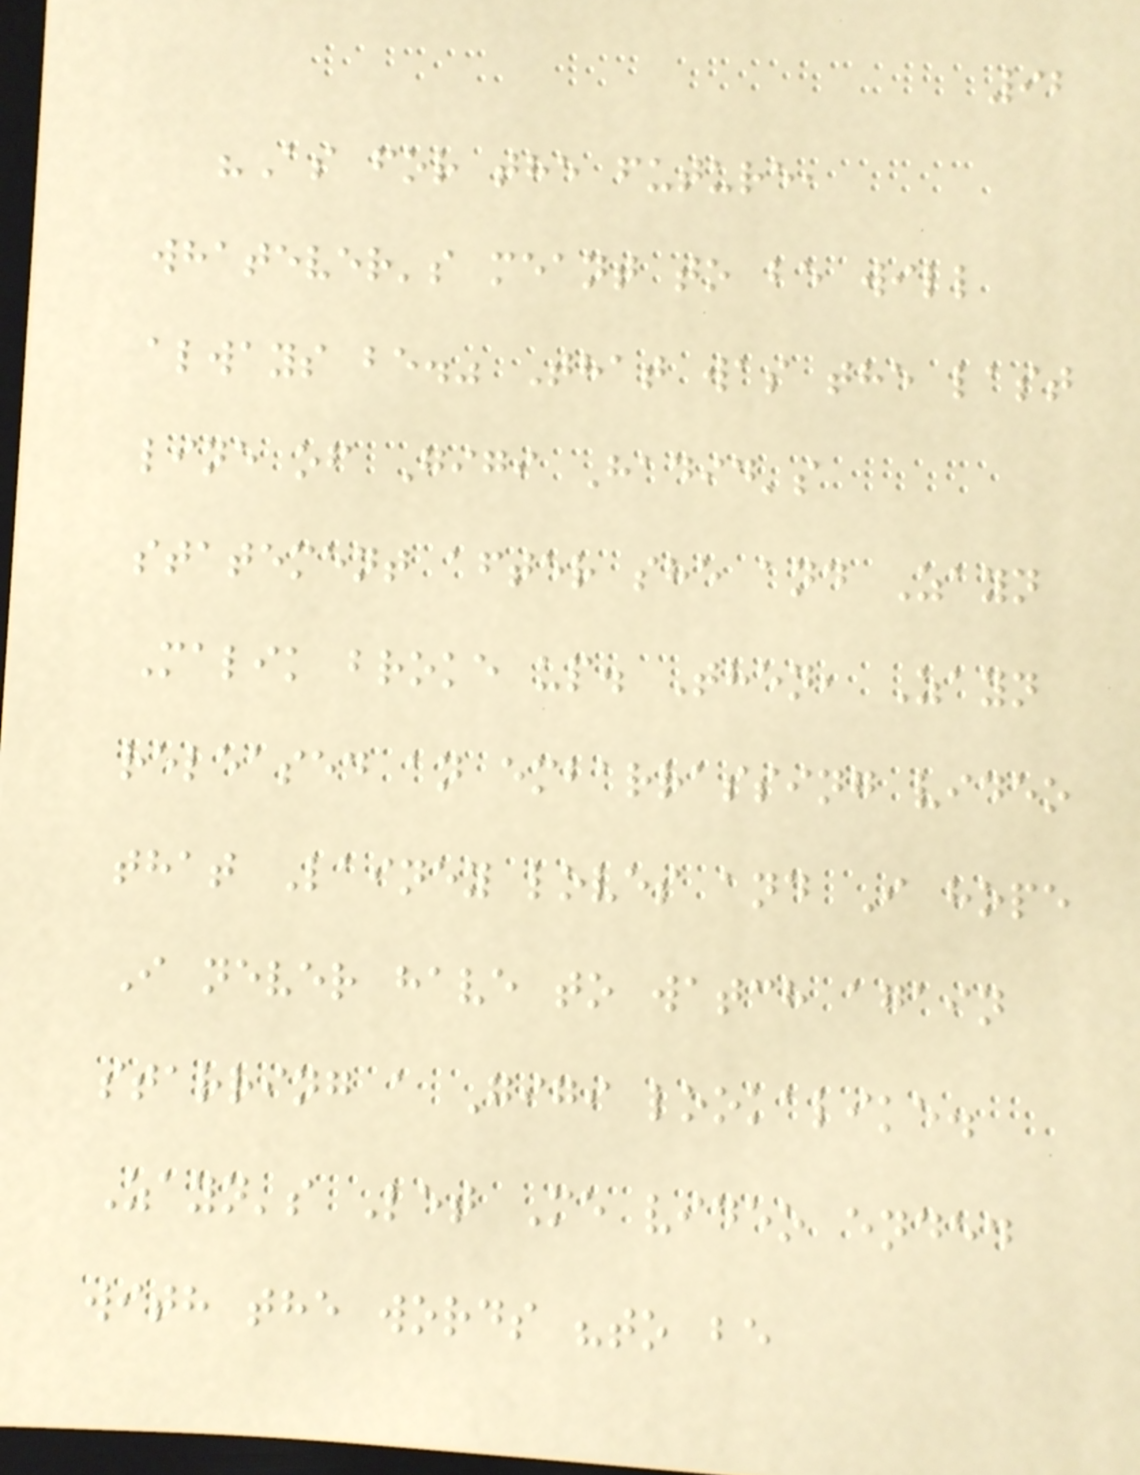92
"As for the future,
whatever's meant to be will
always be." That was the last
line of Gigi Hadid's
statement after she and Zayn
Malik broke up. Then, Zayn
released an embarrassing video
that Lainey loves and I hope
I never have to watch again
starring a Gigi lookalike.
Zayn's Let Me video ended
with the words "to be
